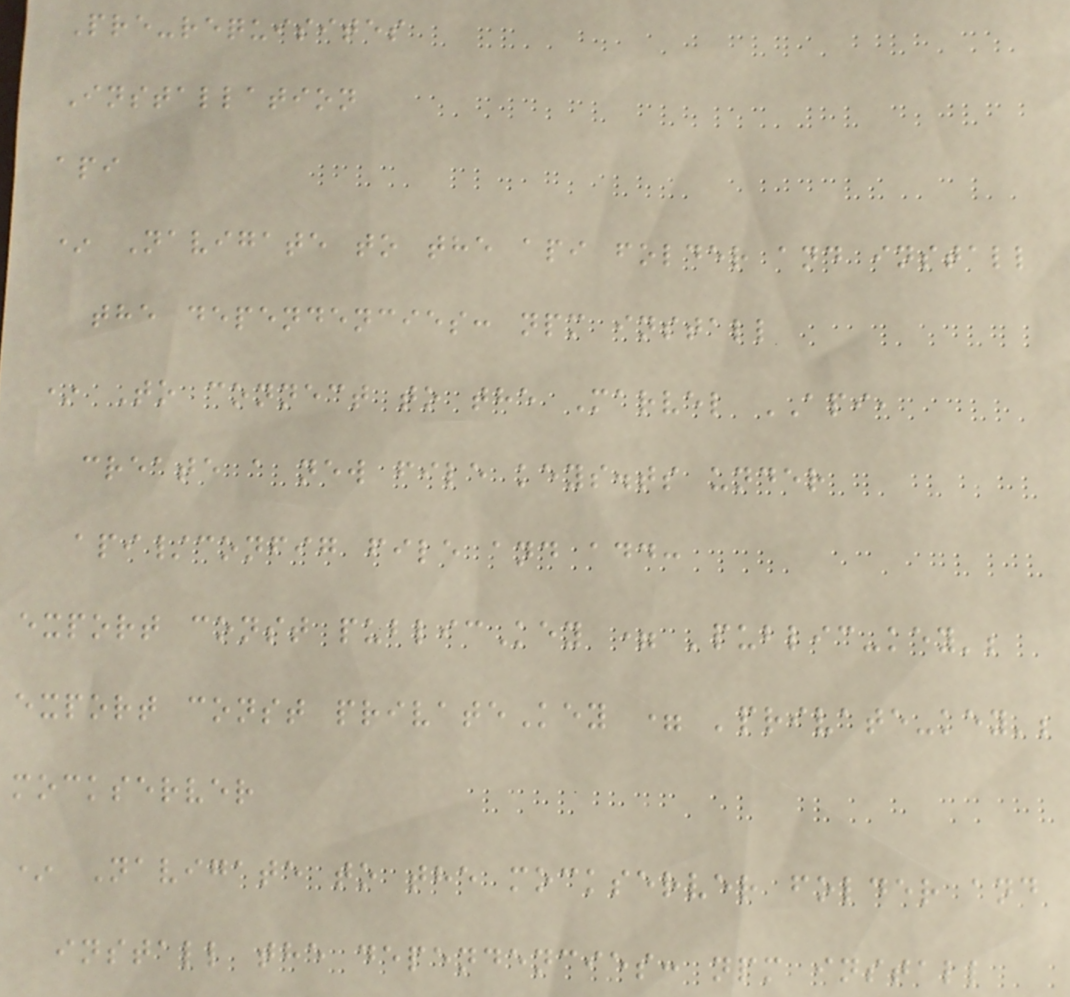Pre-requisites
Installation
api
* Navigate to the api folder and install
the dependencies: npm install
* To connect to the Marvel API,
create a new file keys.ts under
api/config file and add:
export const publicKey = 'public-key';
export const privateKey = 'private-key';
mockserver
* Navigate to the mockserver folder and
install the dependencies: npm install
